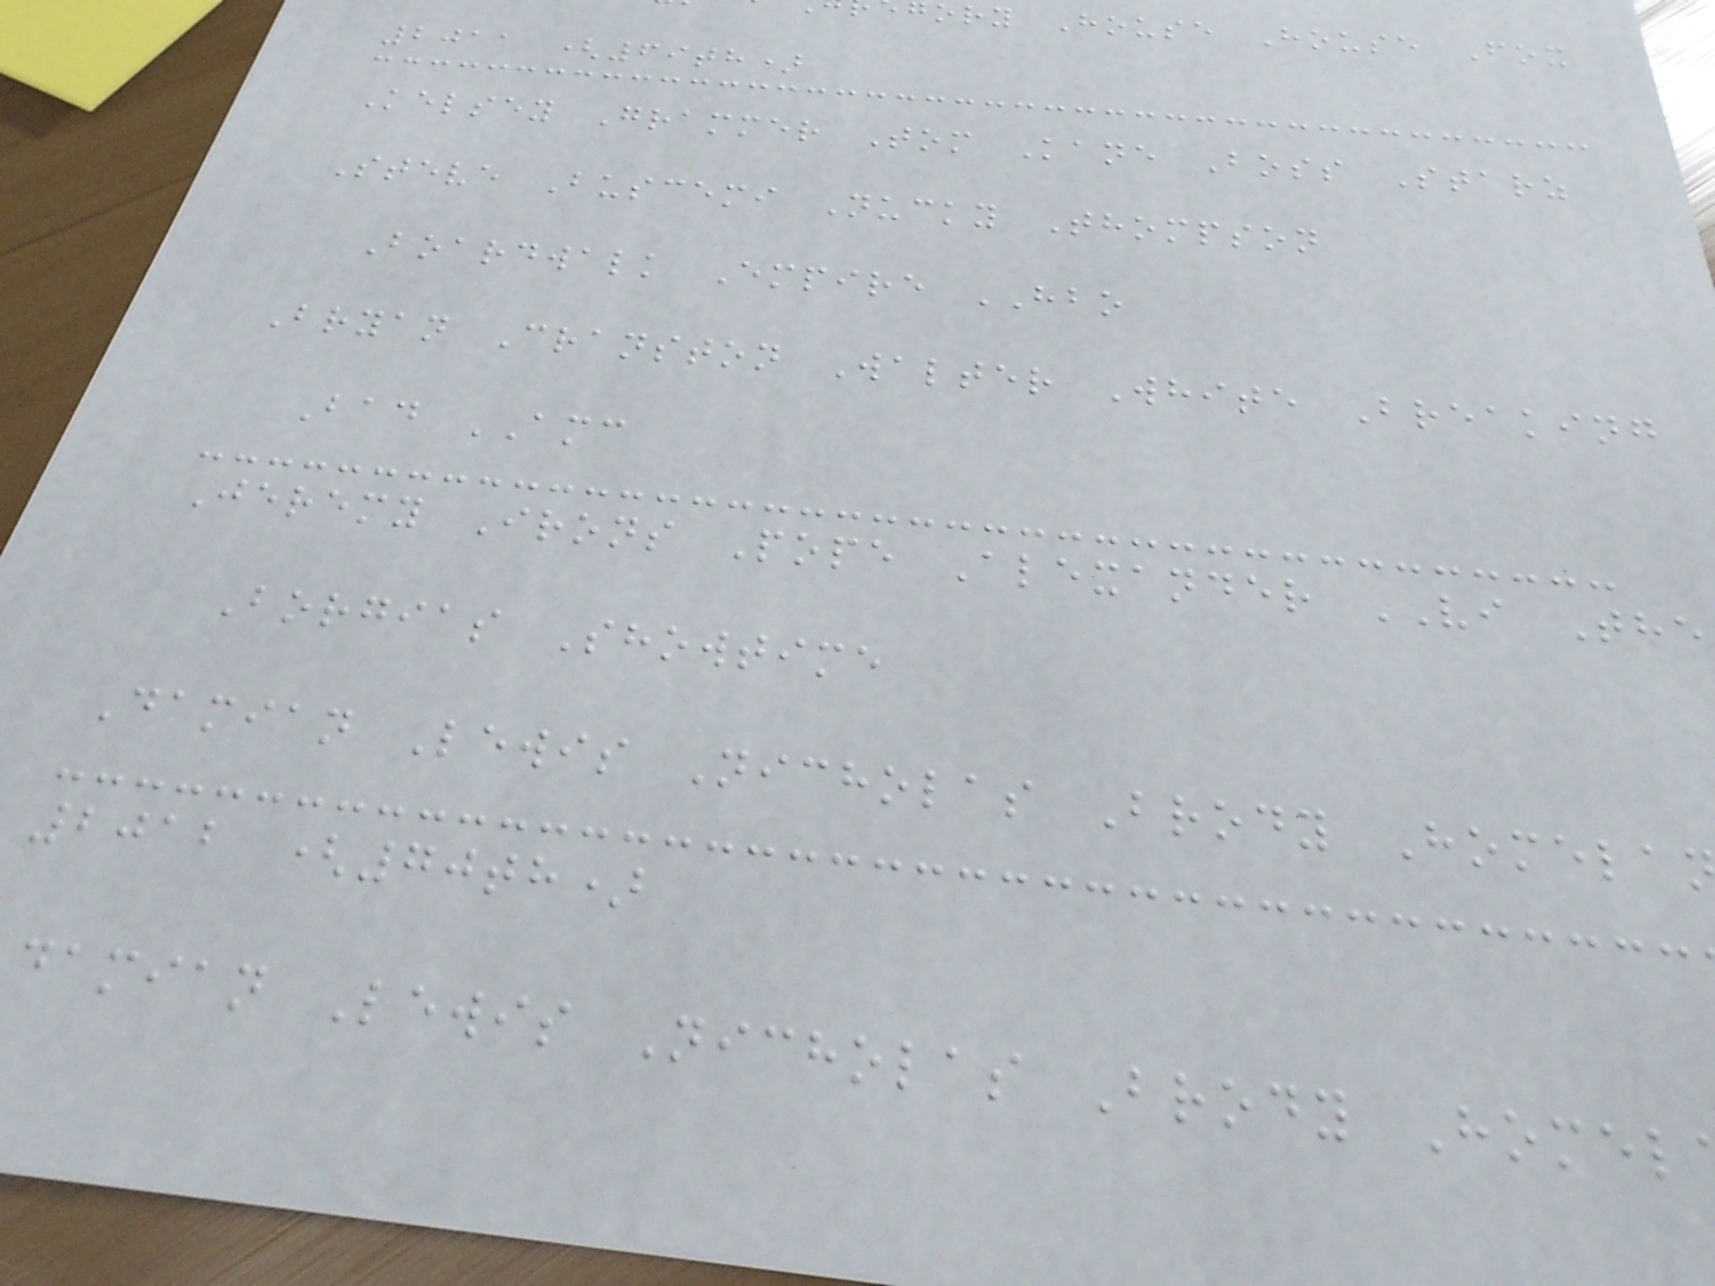ory House House Fox
2011 (69th)
Kelsey Grammer Tom Kane Boss Starz
Steve Buscemi Nucky Thompson
Boardwalk Empire HBO
Bryan Cranston Walter White Breaking
Bad AMC
Jeremy Irons Pope Alexander VI The
Borgias Showtime
Damian Lewis Nicholas Brody Homela
2012 (70th)
damian Lewis Nicholas Brody Homel
